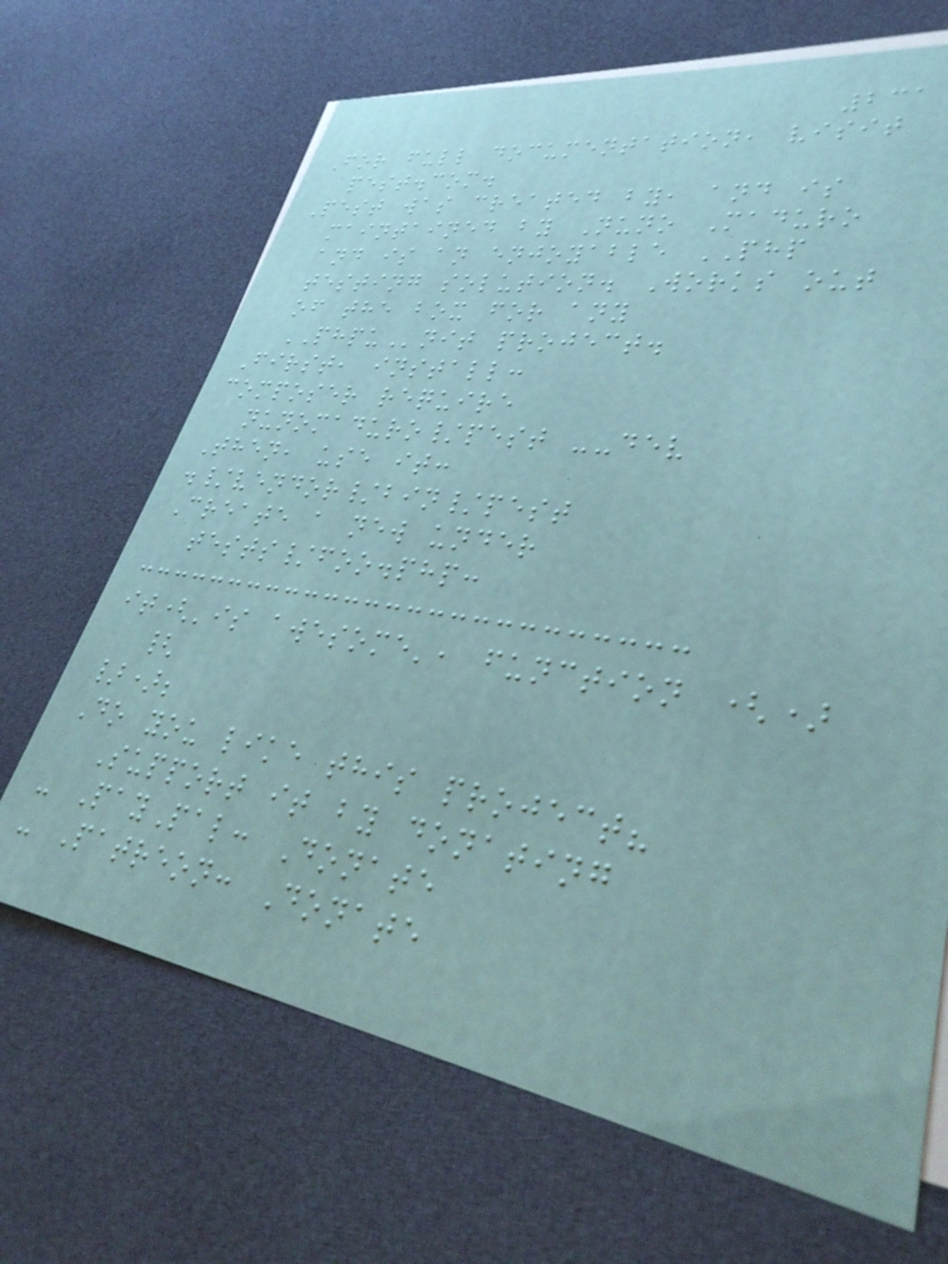231
For full documentation, visit
pest.com.
Pest was created by, and is
maintained by Nuno Maduro
and is an enjoyable PHP
testing solution. Works out
of the box for any
PHPUnit project.
First, install:
composer require
nunomaduro/pest --dev
Then, use it:
./vendor/bin/pest
Create a new under
tests/foo.php:
it('is awesome', function ()
{
});
Do you like this project?
Support it by donating
- PayPal: Donate
- Patreon: Donate
